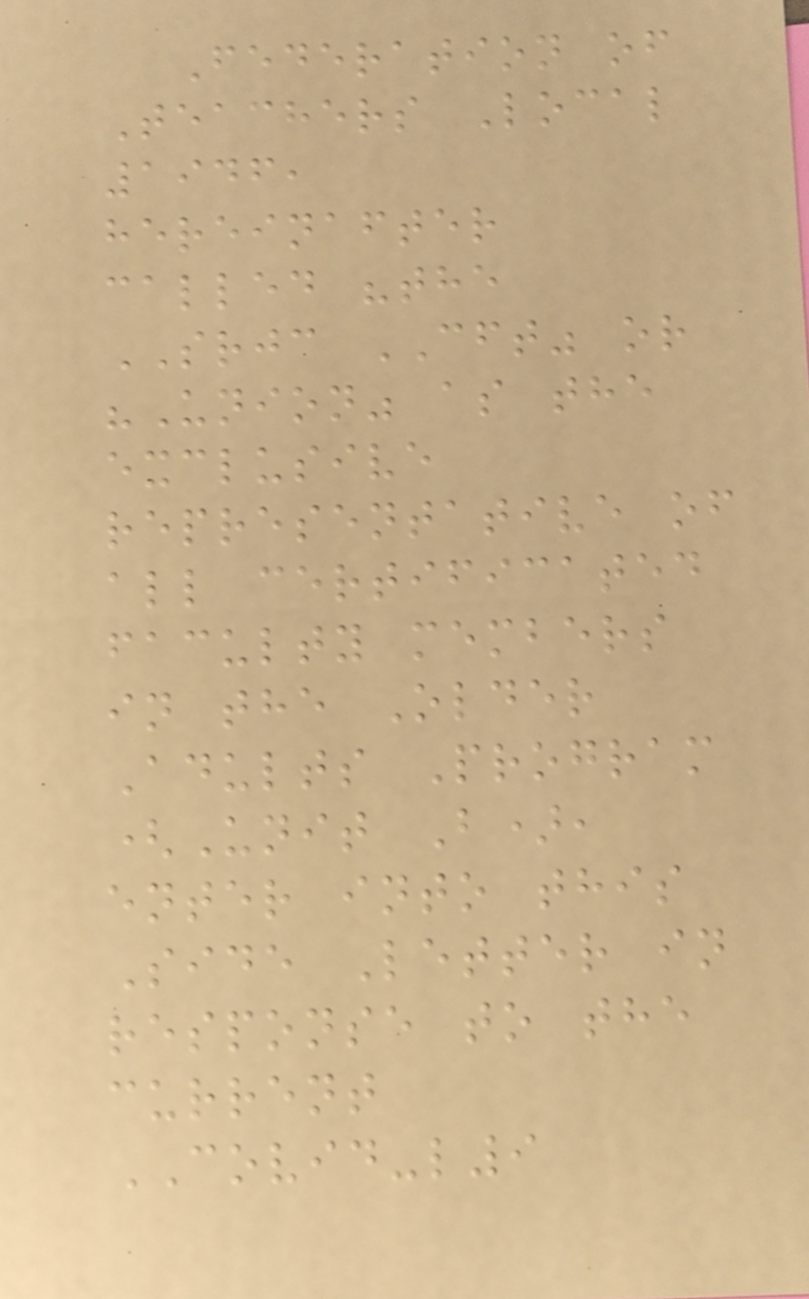Federation of
Teachers Local
1946,
hereinafter
called "the
SRJC CFT" or
"Union" as the
exclusive
representative of
all certificated
faculty members
in the Older
Adults Program
(Unit B),
enter into this
Side Letter in
response to the
current
COVID-l9
